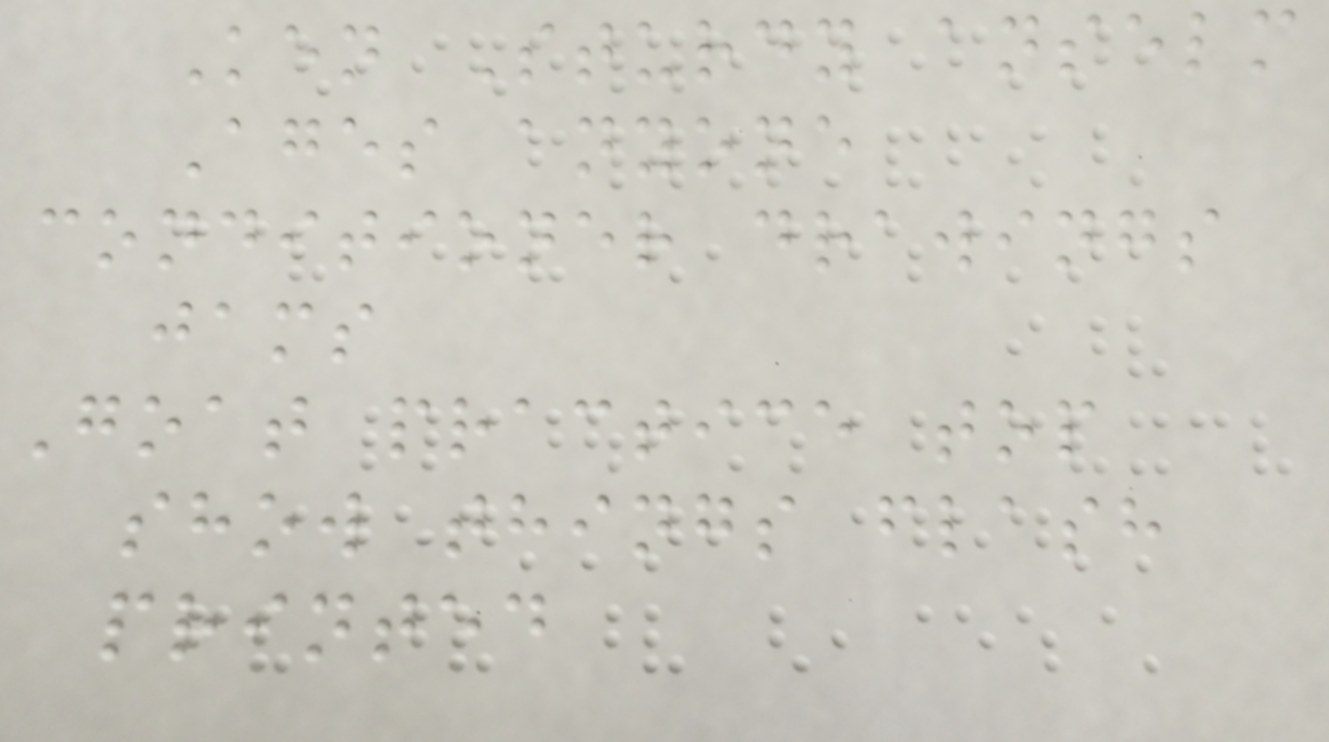Ken Sturdy anselm
Ages anyone
conditioner drawings
jams
Goat practice top
show things flash
printed
